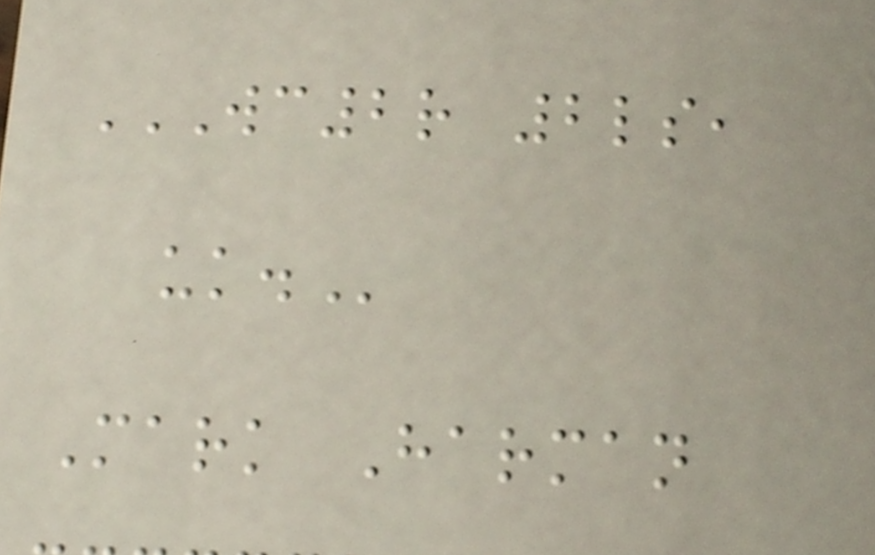WC2R 2LS,
UK.
Mark Harman
